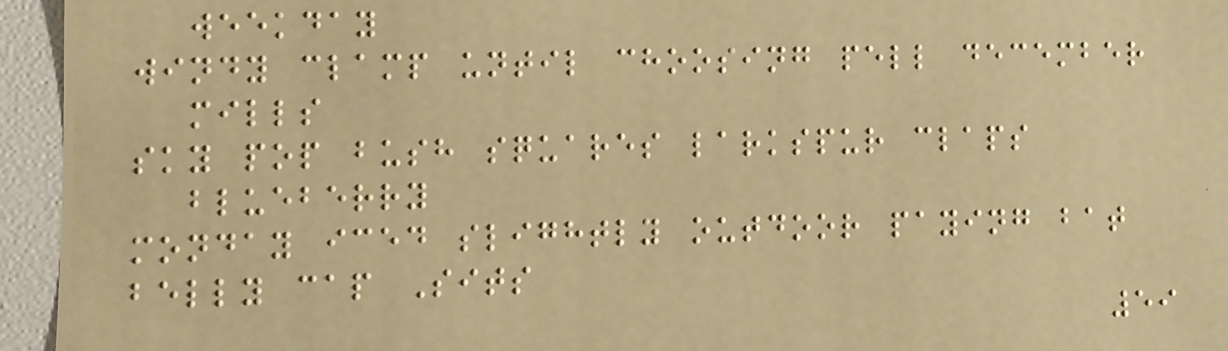weekday
windy clamp until choosing pell december
mills
sky pop bush squares larkspur claps
blueberry
monday iced slightly outdoor paying bat
belly cap Sits
59
